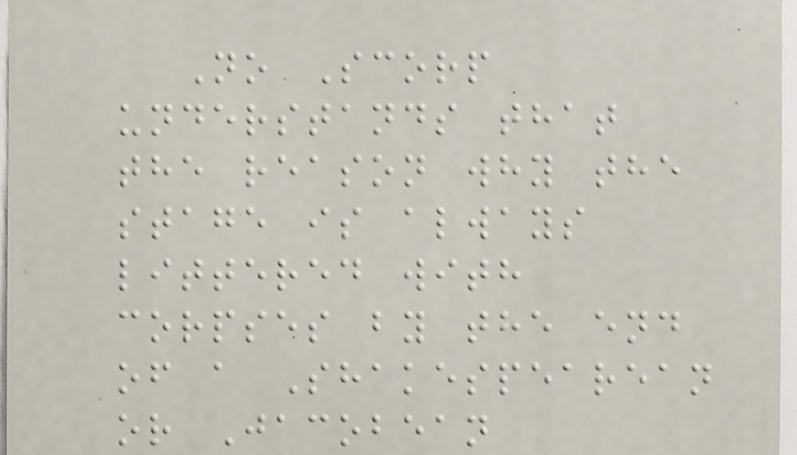No Scorp
understands that
the reason why the
stage is always
littered with
corpses by the end
of a Shakespearean
or Jacobean
